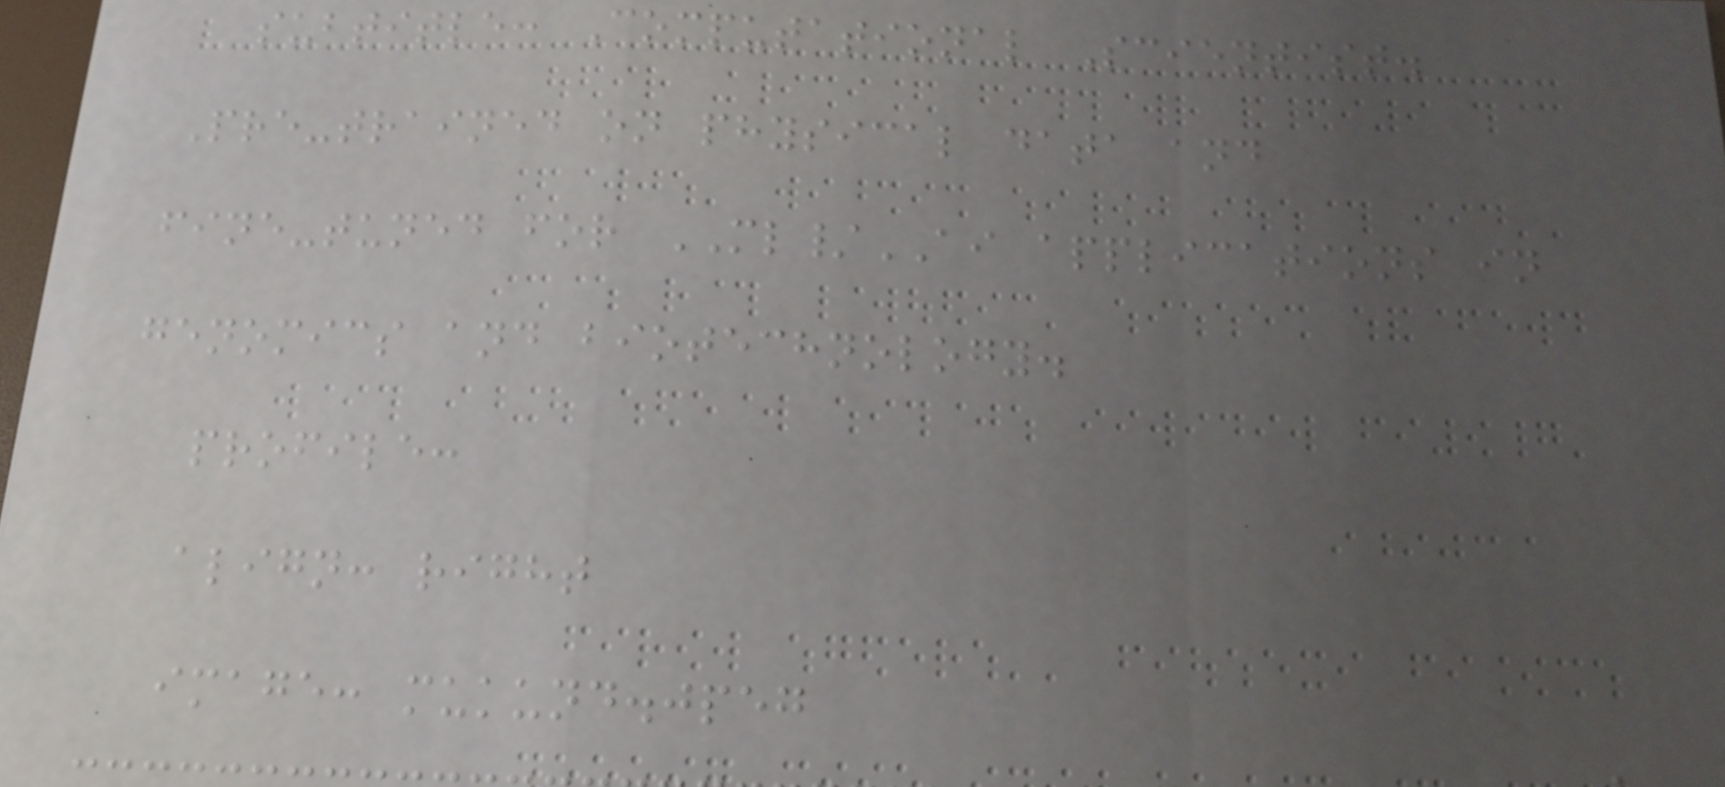subtitle: Computational Scientist.
Pre-trained on physical data and
fine-tuned for ML/AI applications in
genomics and biotechnology.
profile:
align: right
image: mukund.jpeg
